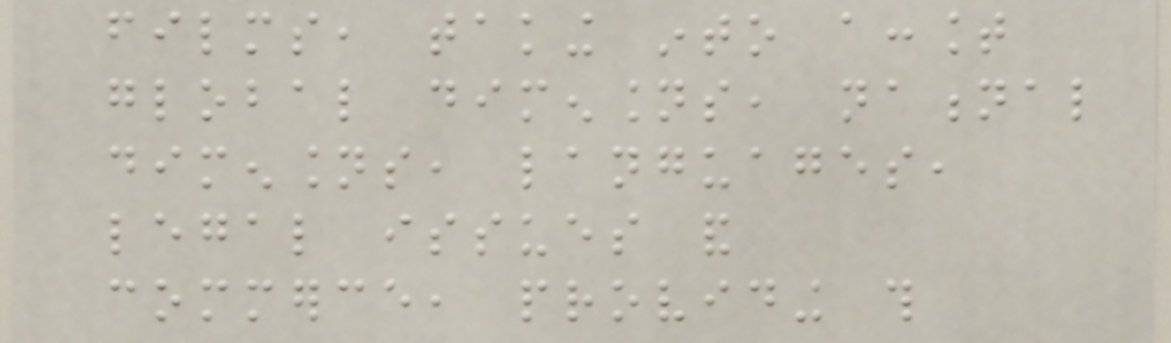films, taking into account
global dimensions, national
dimensions, languages,
legal issues and
commerce, providing this
